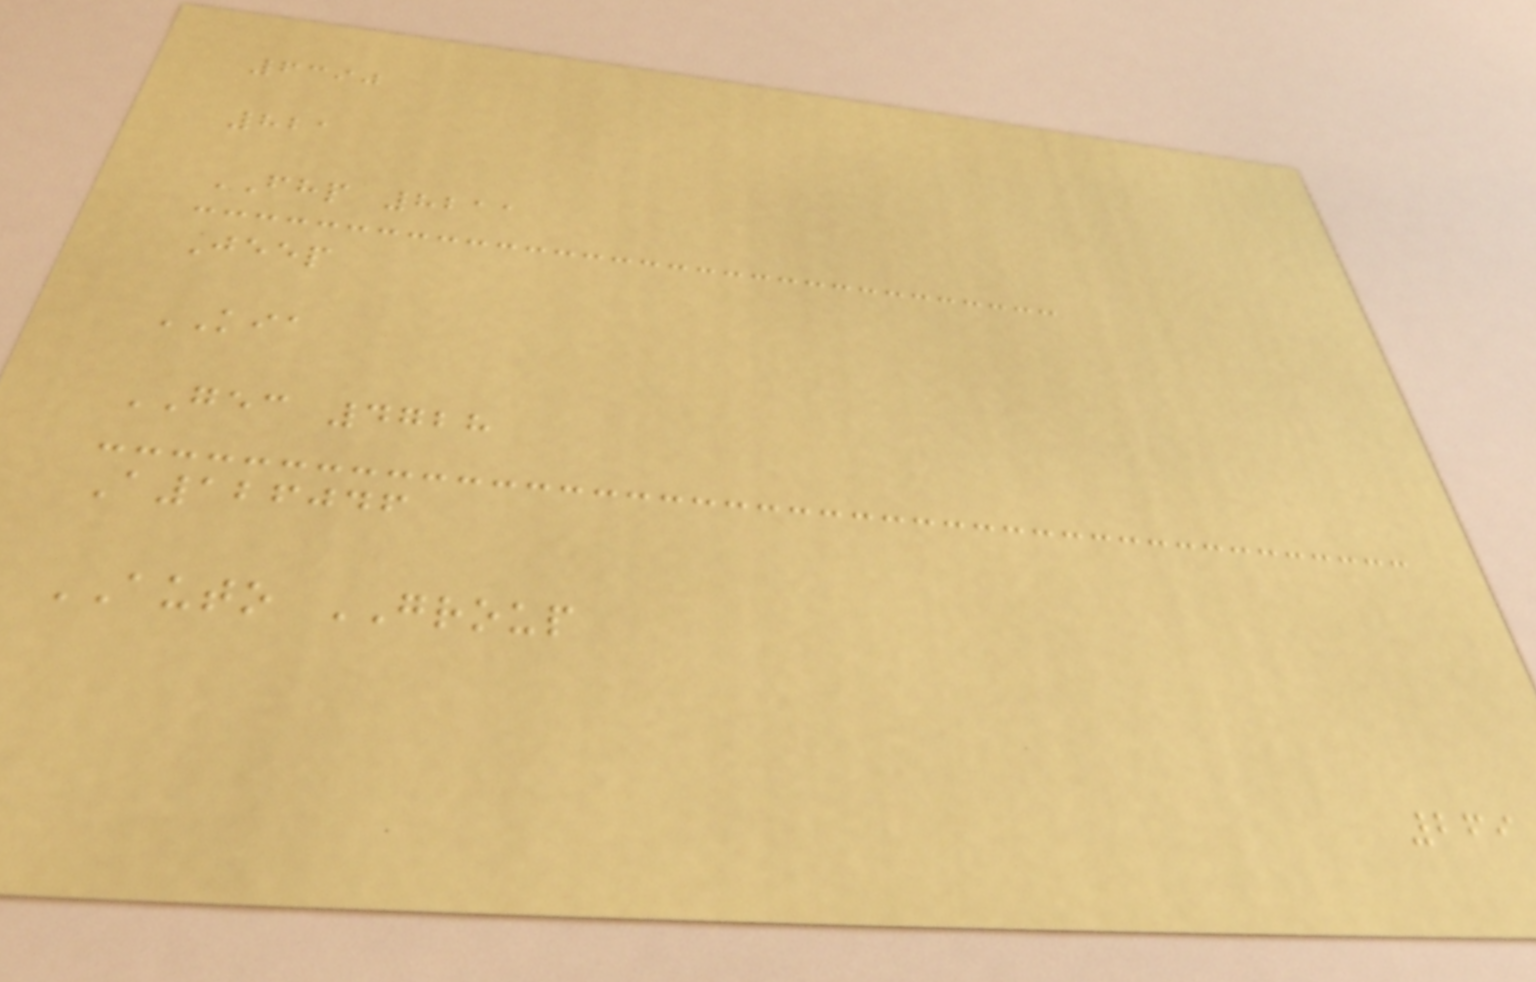6390
821
FHP 8211
Jeep
KIA
GEC 4728
A126046
AUTO GROUP
269
